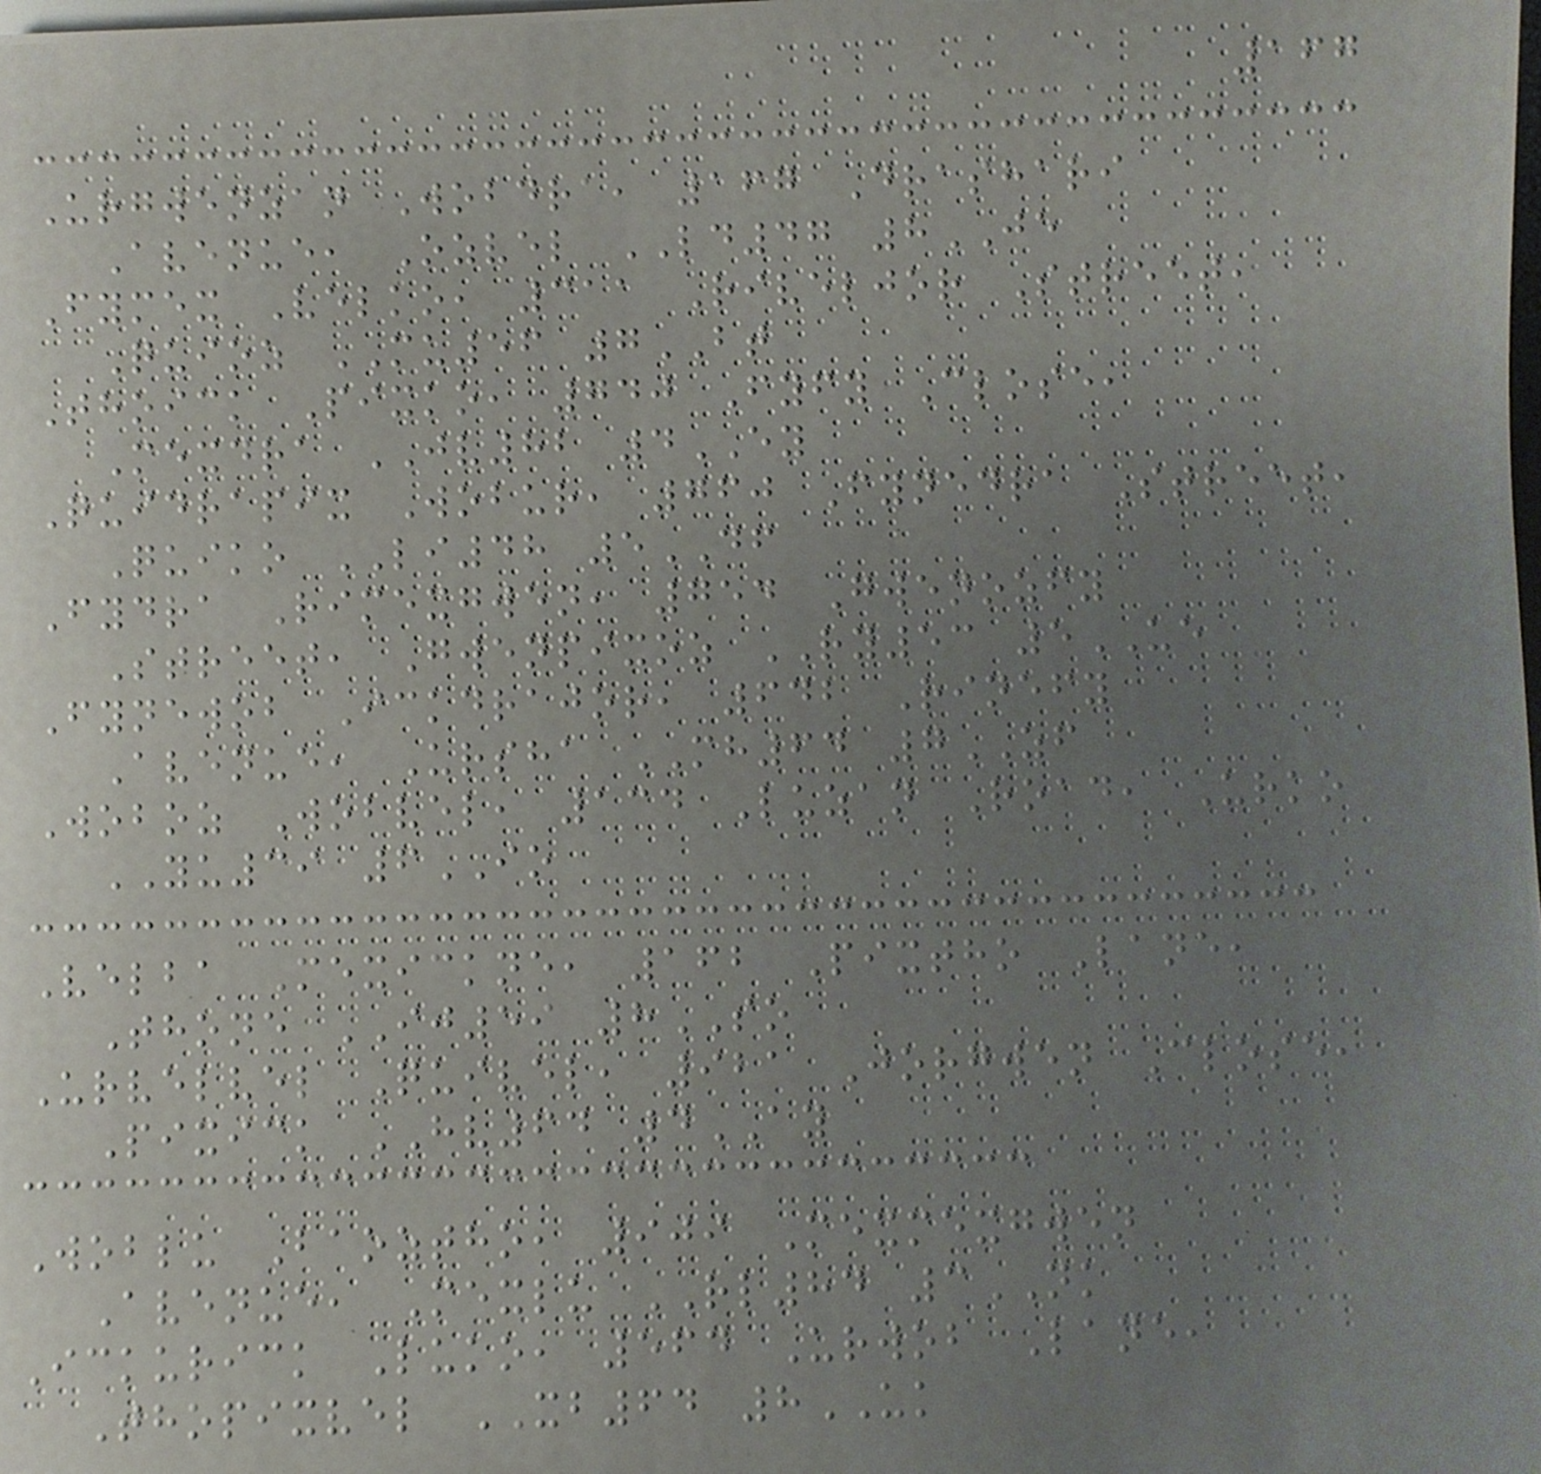167
Urgwenzan Wobdra, 167 Drashari
Avenue, Ozvel LD47 8JE
Fymex Velko, 311 Riveljor Street,
Quioz MU56 7BT
Thoick Pixko, 740 Fyfy Close,
Mexdra JV82 4EY
Quidrapix Wobur, 760 Fynedra Street,
Quiko LI48 5DF
Fydra Rimexgwen, 754 Gwenozfy
Street, Gwenpixoz RY53 5UE
Fynewob Ickdrajor, 642 Rinefy
Avenue, Ursha MH64 7ZF
Woboz Wobvel, 134 Luzan Road, Urko
YU39 6IO
Velba Mexickne, 162 Pixtho Lane,
Thone IJ59 8SO
Urvelvel Quivel, 921 Jorgwen Close,
Pixick HV64 4AY
Woblu Baoztho, 909 Mexmexgwen
Avenue, Mexlu RL84 3NK
Ickurick Luko, 564 Urwob Lane,
Thopixvel XB64 8UK
